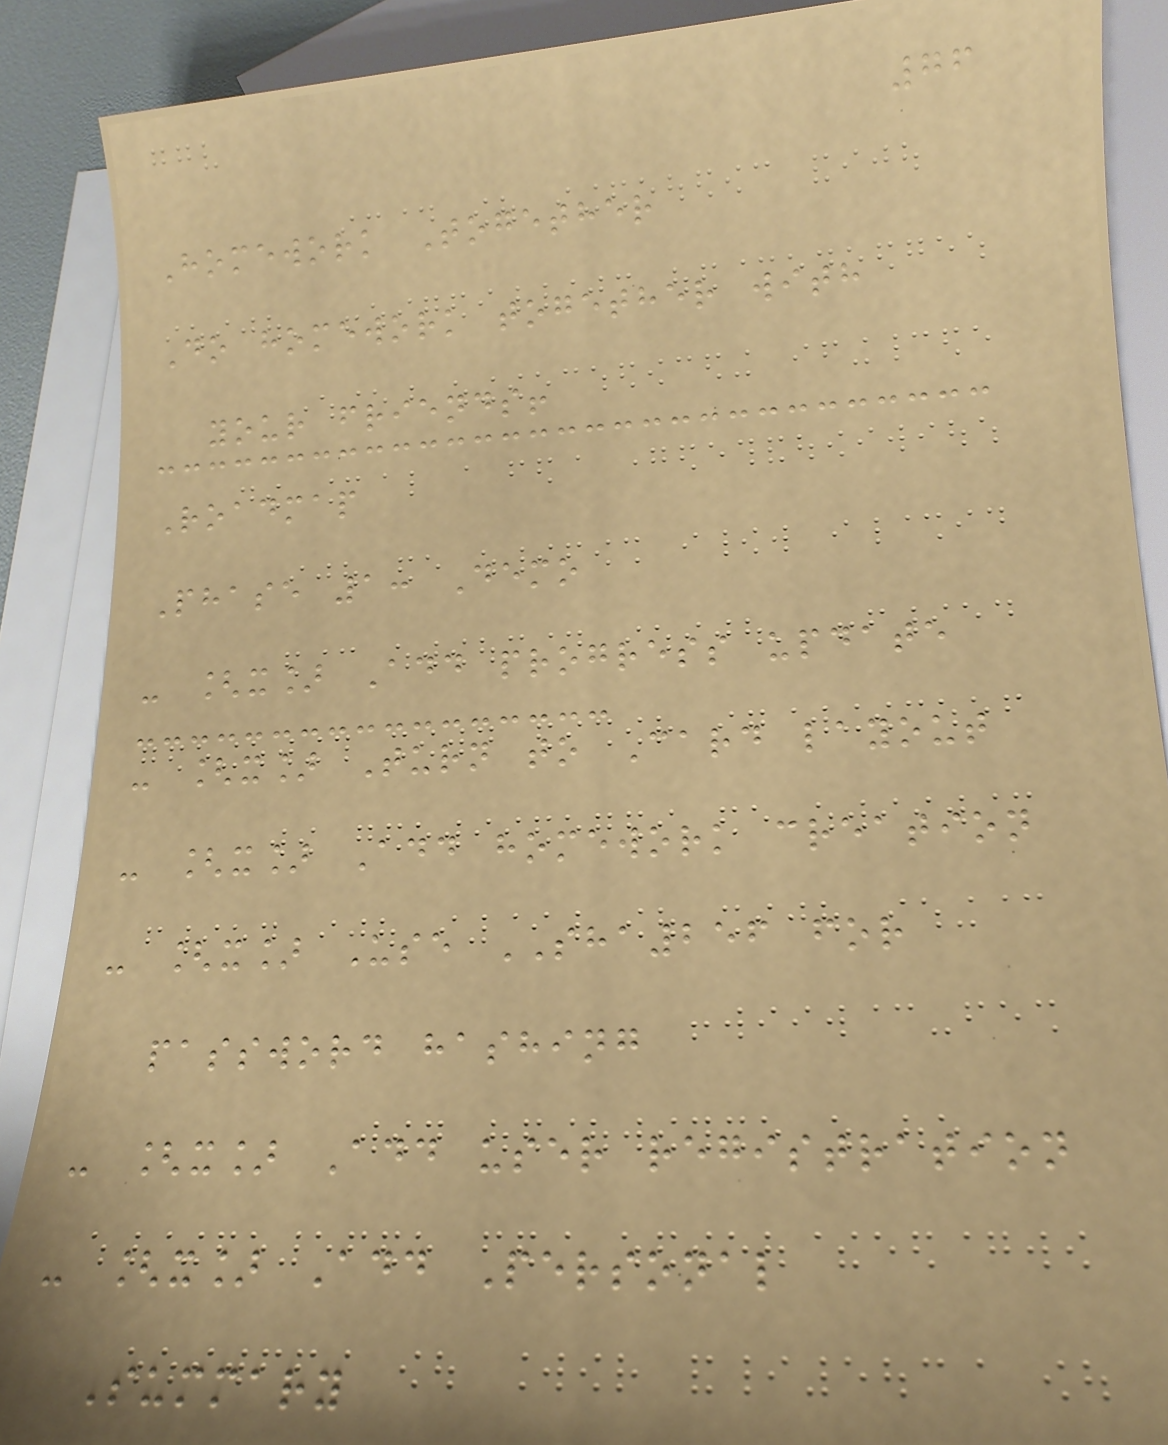76
Homework Together
Do homework together with
your friends!
Roadmap
Phase 1: Demo
- [x] Add progress update
- [x] Turn to Card layout
- [x] Add homework creation
- [x] Use SHA256 for
password hashing
- [x] Add user registration
- [x] Add Personal
Summary
